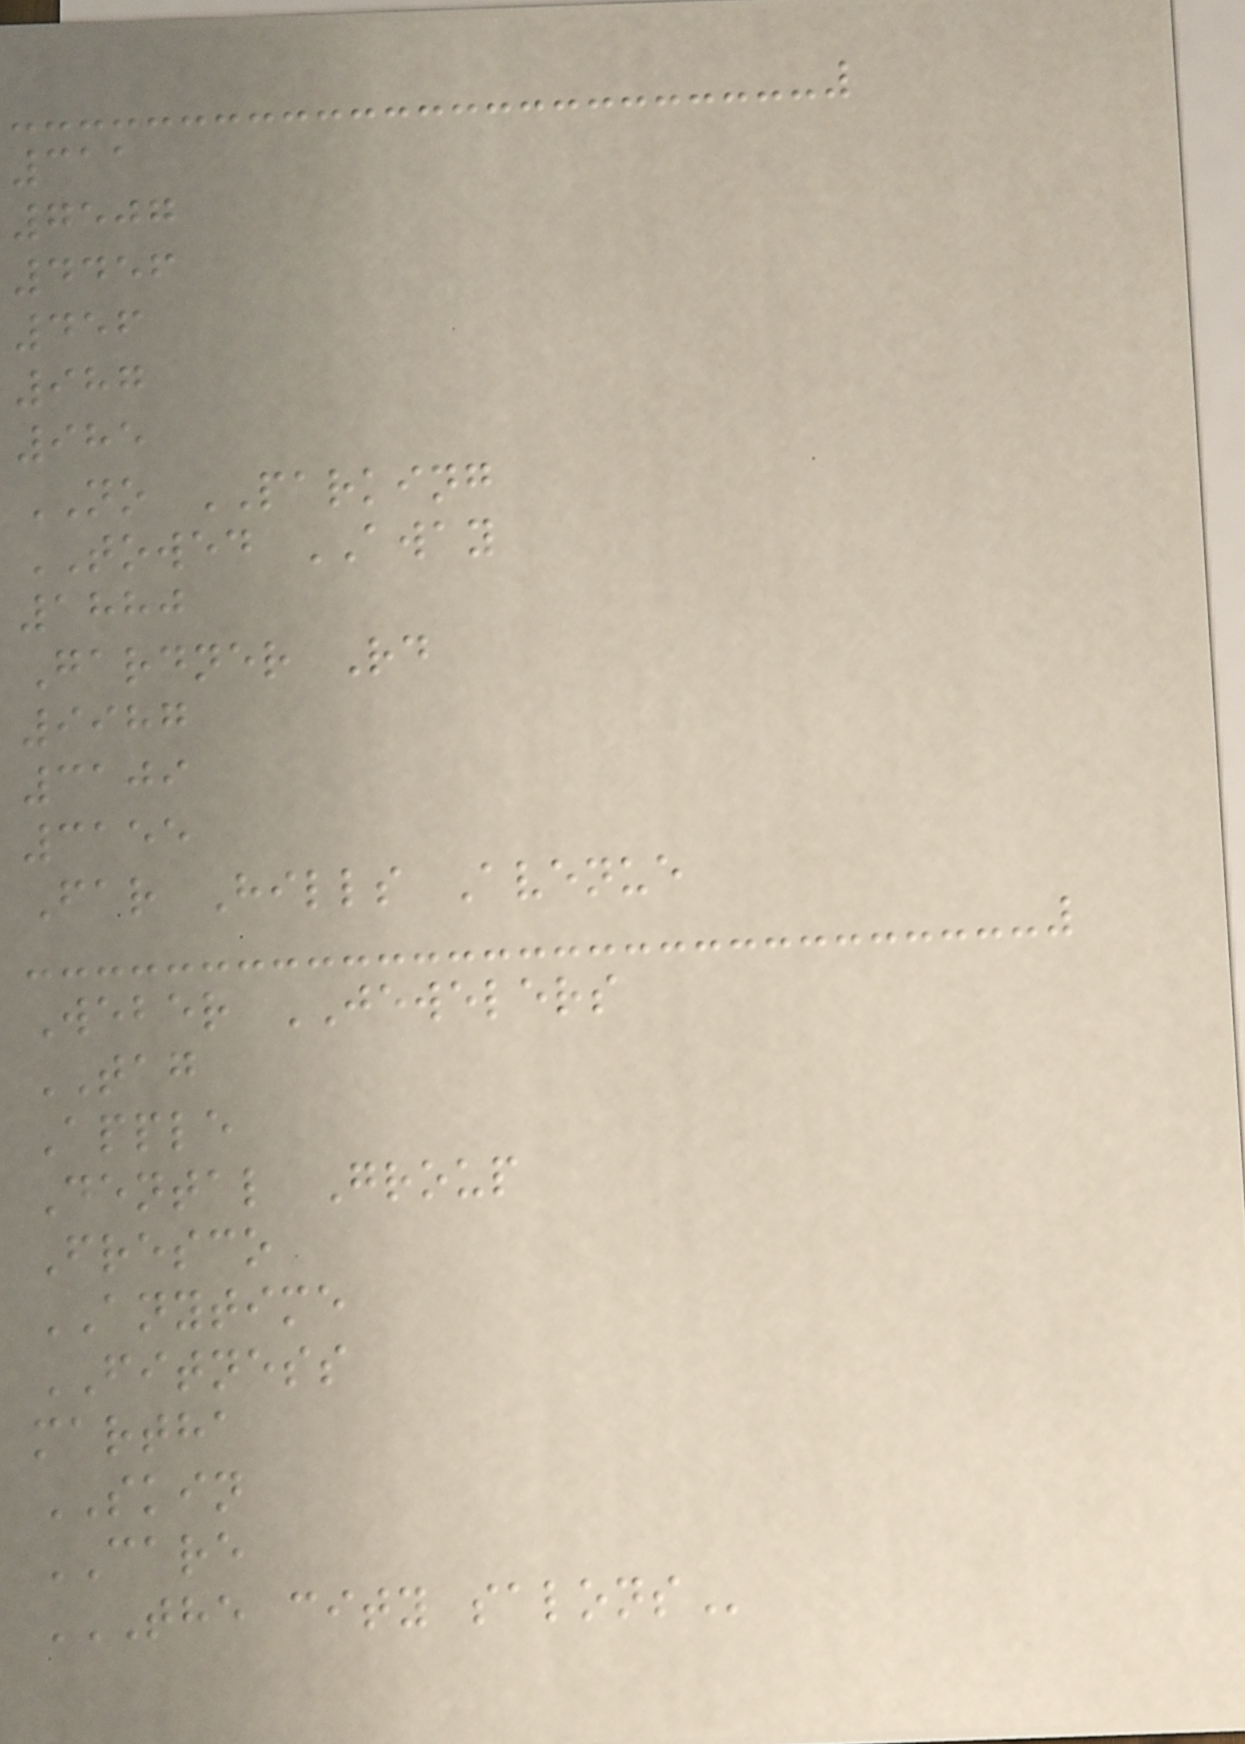311
7507
4456
456
987
985
NO PARKING
TOWED AWAY
1880
Gardner Rd
9987
3109
3155
Far Hills Avenue
Weber JEWELERS
TAG
Apple
Dental Group
Fresco
ANYTIME
FITNESS
martha
SKIN
CARE
THE CITY SALONS
